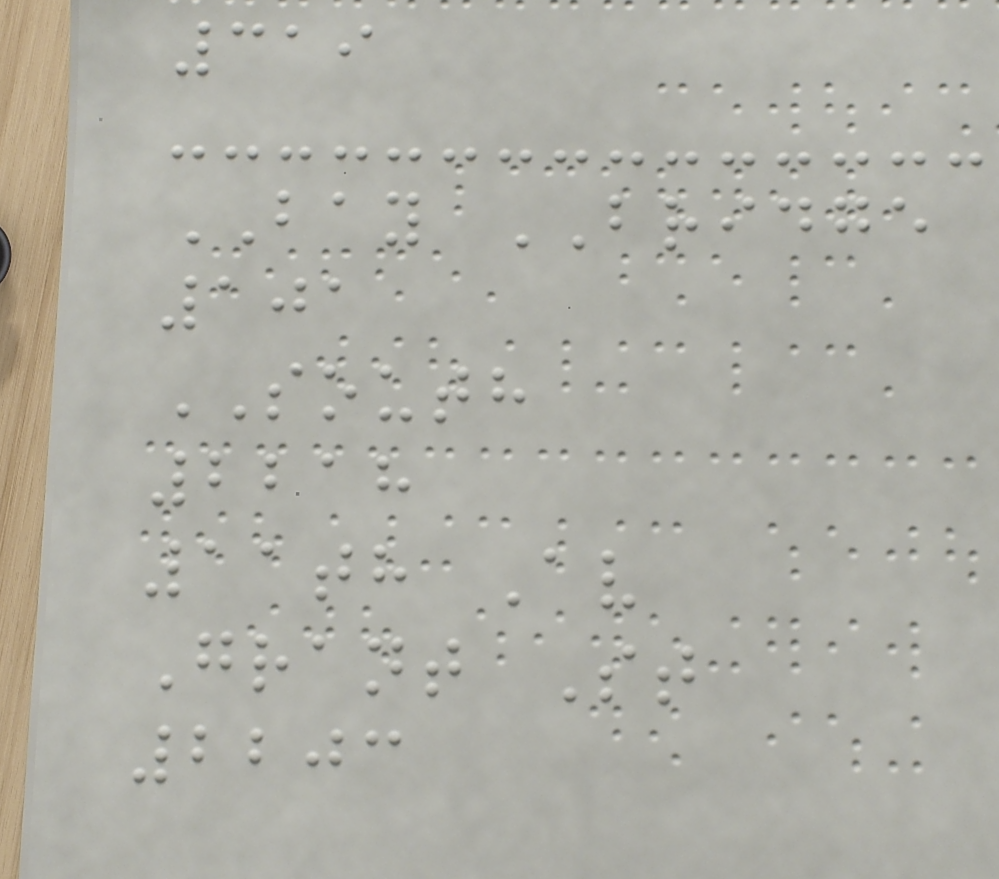319
BAY BRIDGE
101
SOUTH
2218
11th Av
Grant St
2203
